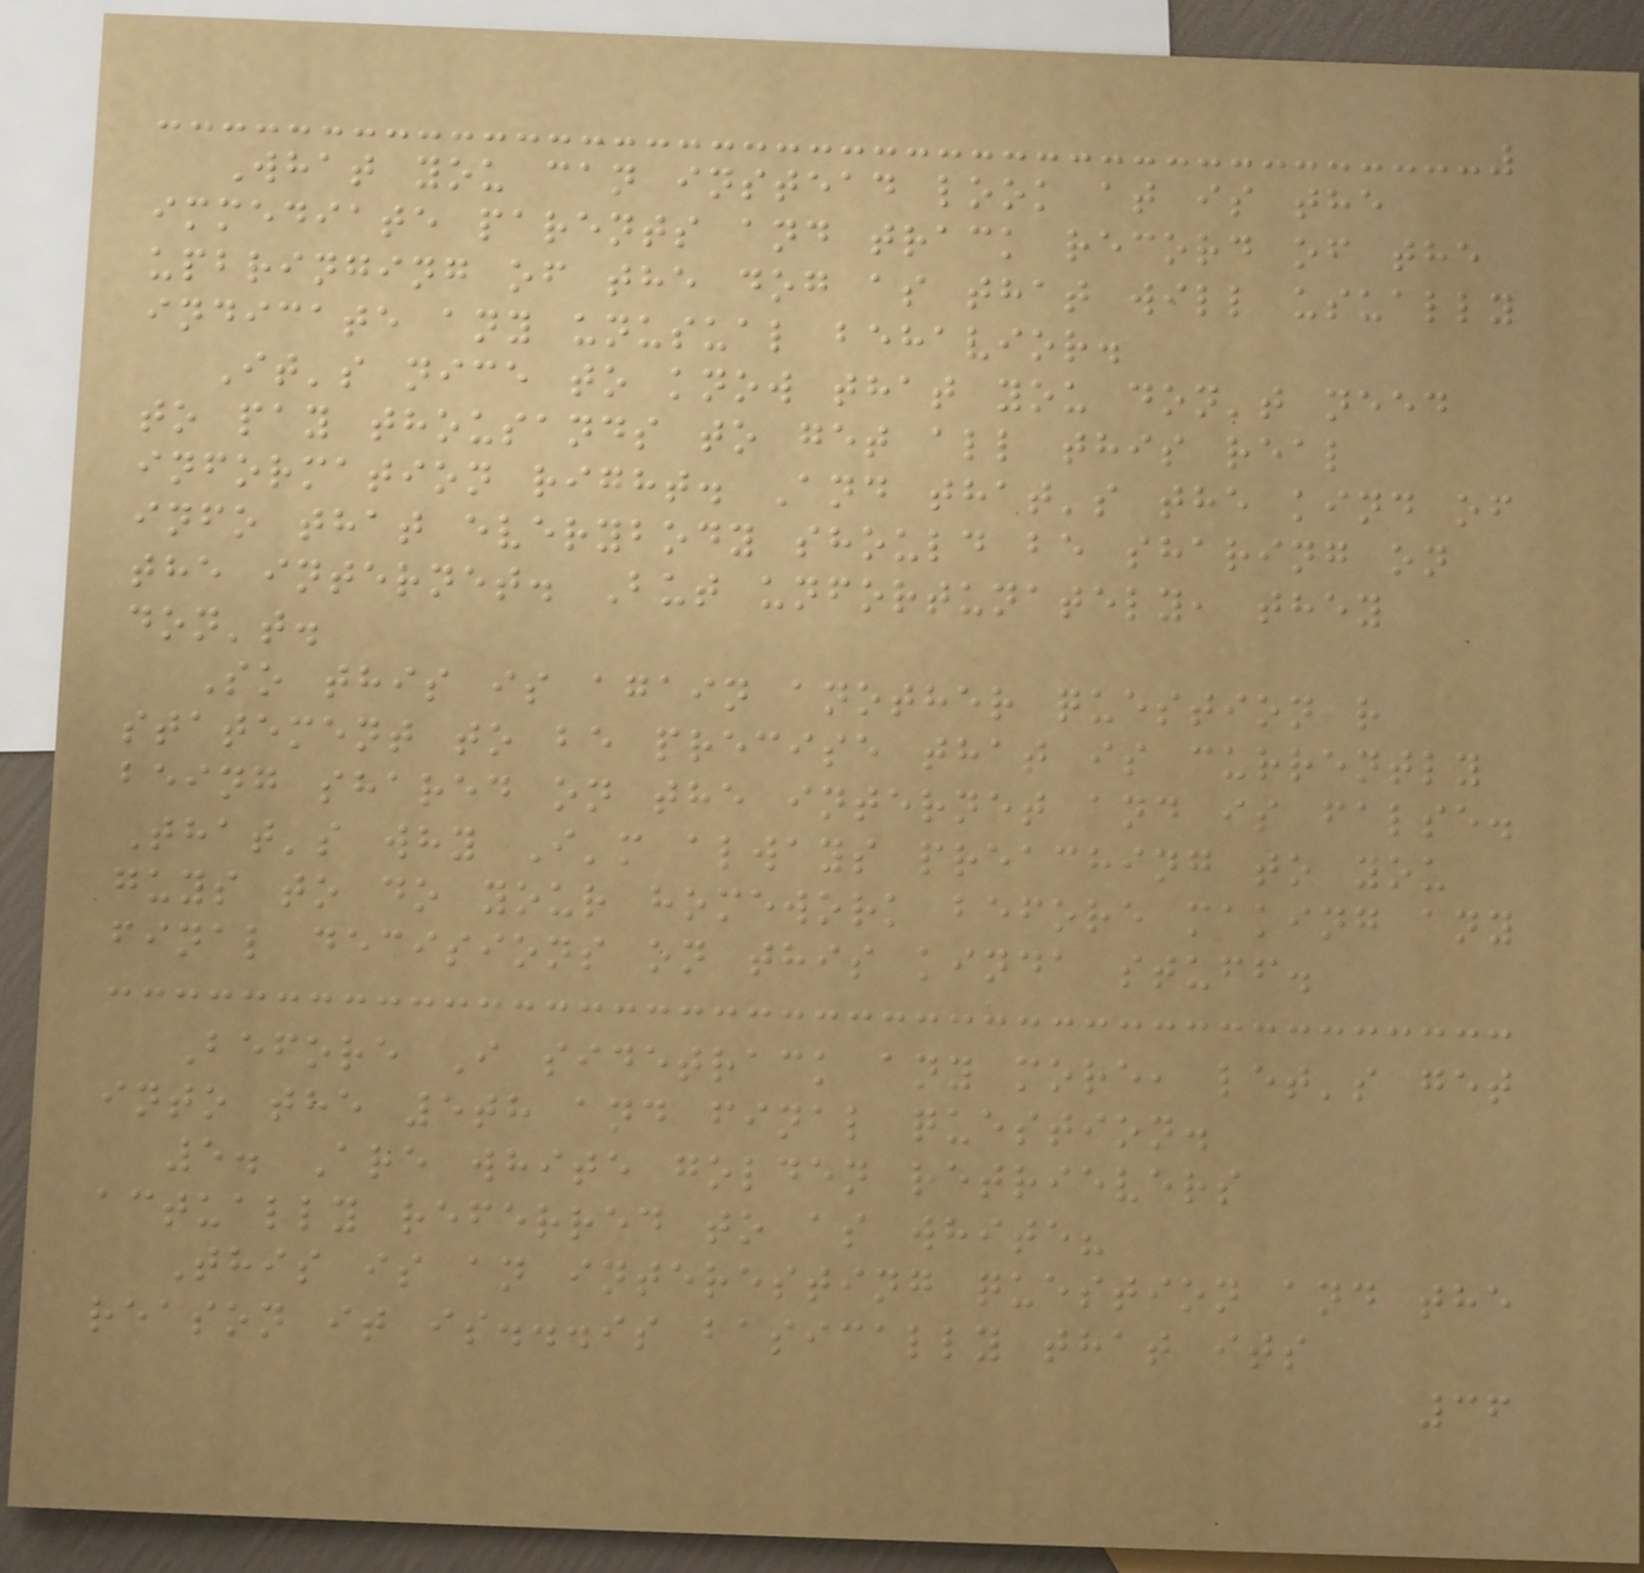What you can instead look at is the
immediate parents and track record of the
upbringing of the dog as that will usually
indicate any unusual behavior.
It's nice to know that you don't need
to pay thousands to get all this real
information right. And that's the kind of
info that everybody should be sharing on
the internet. But unfortunately, they
don't.
So this is again another question r
statement to be precise that is currently
being shared on the internet and is false.
That's why I'm always preaching to you
guys to do your homework before making any
final decisions on this kinda stuff.
Before I sidetrack any more, let's get
into the 5th and final question.
5. Are white golden retrievers
actually referred to as white?
This is an interesting question and the
reason it is...is basically that its
36
